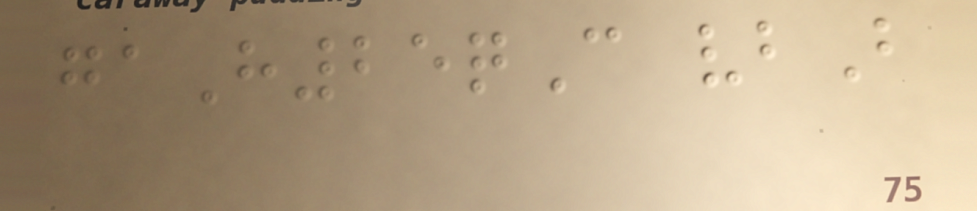gaH25qC vbB
